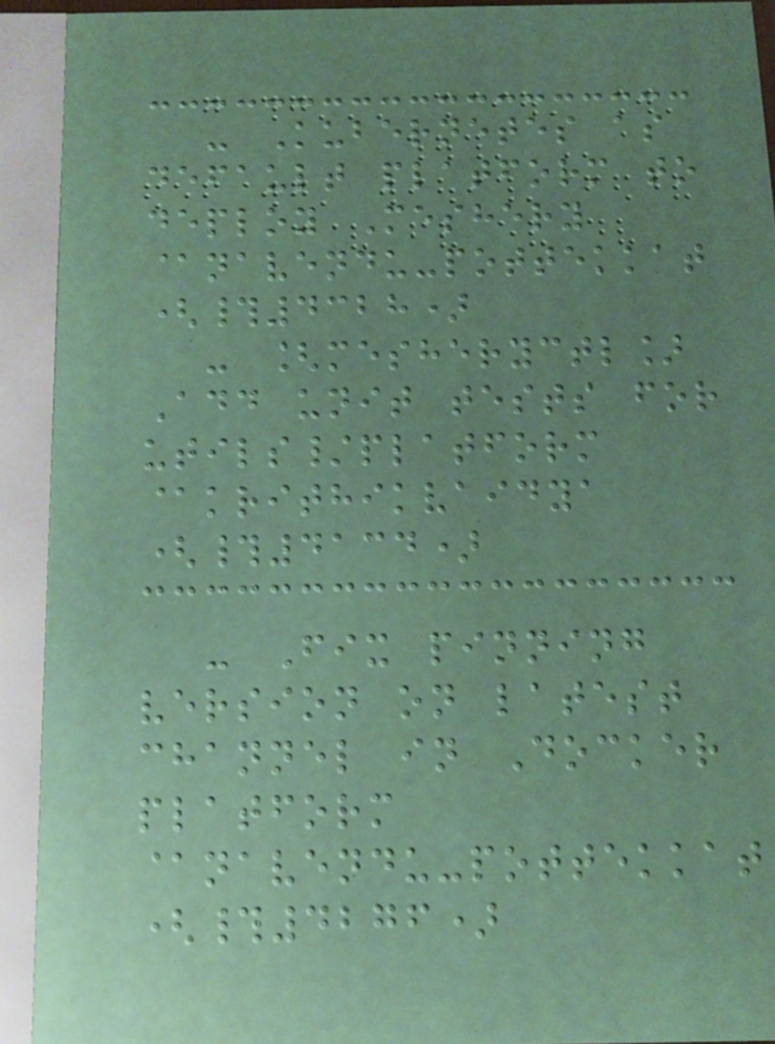- Kubernetes as
default platform to
deploy Meshery
@navendu-pottekkat
(#4328)
- [mesheryctl]
Add unit tests for
utils/platform
@krithikvaidya
(#4134)
- Fix pinning
version on latest
channel in Docker
platform
@navendu-pottekkat
(#4276)
